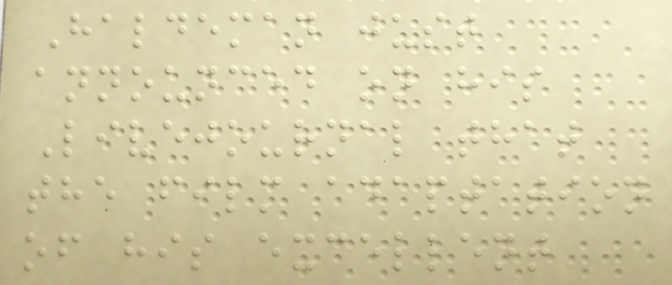Haldeman just
announced on his
Livejournal that
the film adaptation
of his excellent
